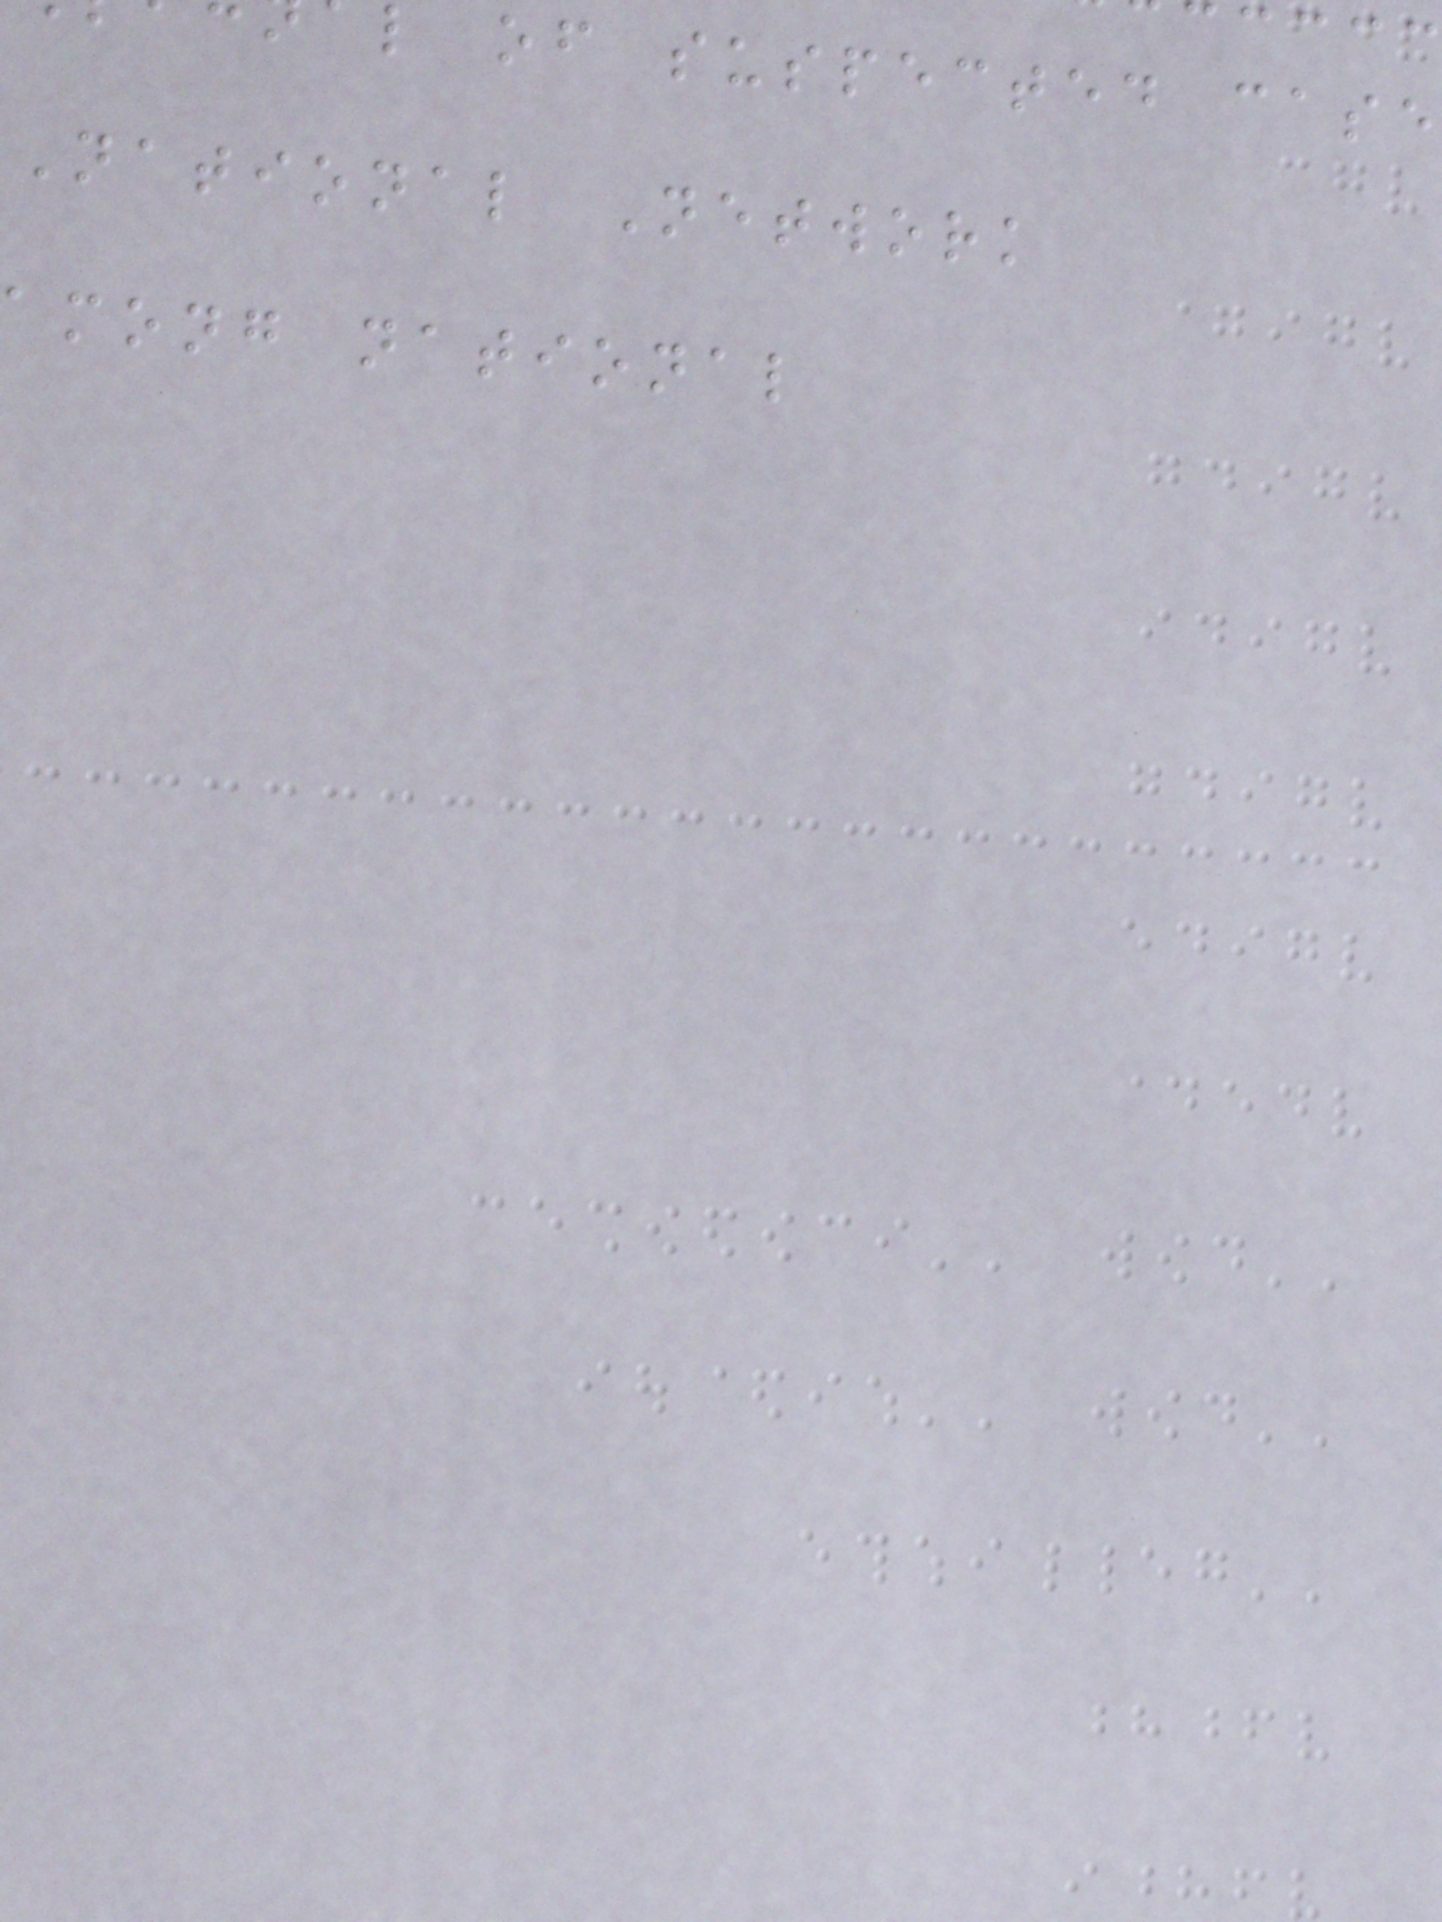l of suspected case
National Network
among national
